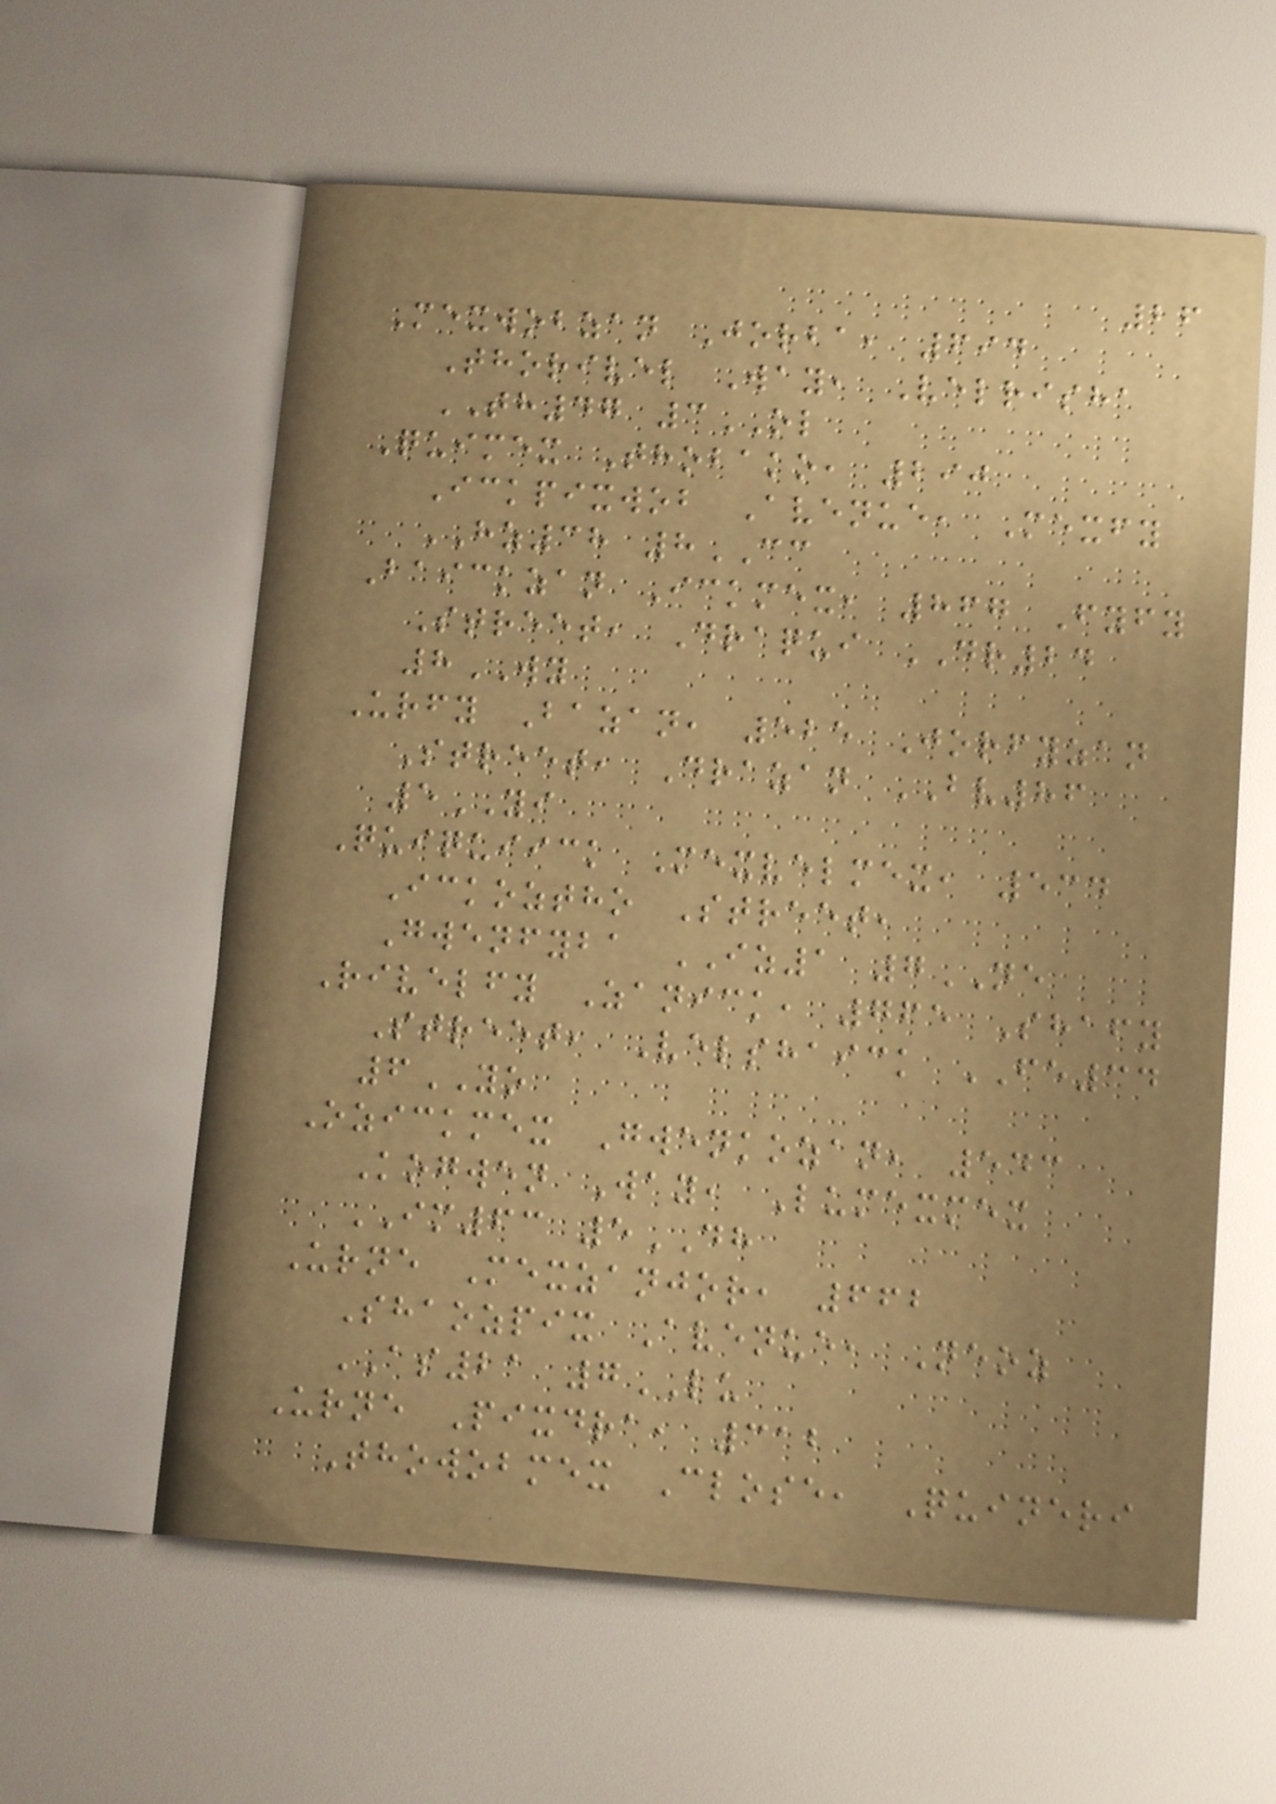26
Mexwobzan Jorba, 694
Thorivel Way, Velrisha
TH47 3OL
Quimex Thobako, 290
Ickpixwob Avenue, Mexfy
HZ38 8CC
Baickzan Ickmex, 867 Fyfy
Street, Draqui DR24
8WY
Urfy Bazan, 525 Jorfyzan
Street, Drazan BV86
5YI
Quiquiick Mexvelmex, 534
Ickoztho Street,
Gwenfyba IZ1 7NE
Rivelfy Zanick, 765 Shafy
Street, Velshaick FE34
6YO
Ozickmex Gwenkozan, 543
Kogwen Way, Lumexmex
IM63 5DH
Urne Mexzanjor, 662
Shaozpix Avenue, Neoz
AS21 7LU
Urne Pixdra, 312
Thowobmex Close, Quineri
